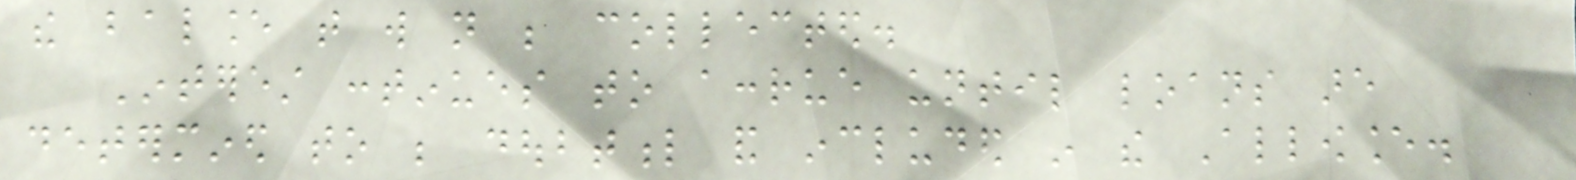the balance that will not be collected.
Interest continues to accrue until loans are
determined to be doubtful and included in the Allowance.
